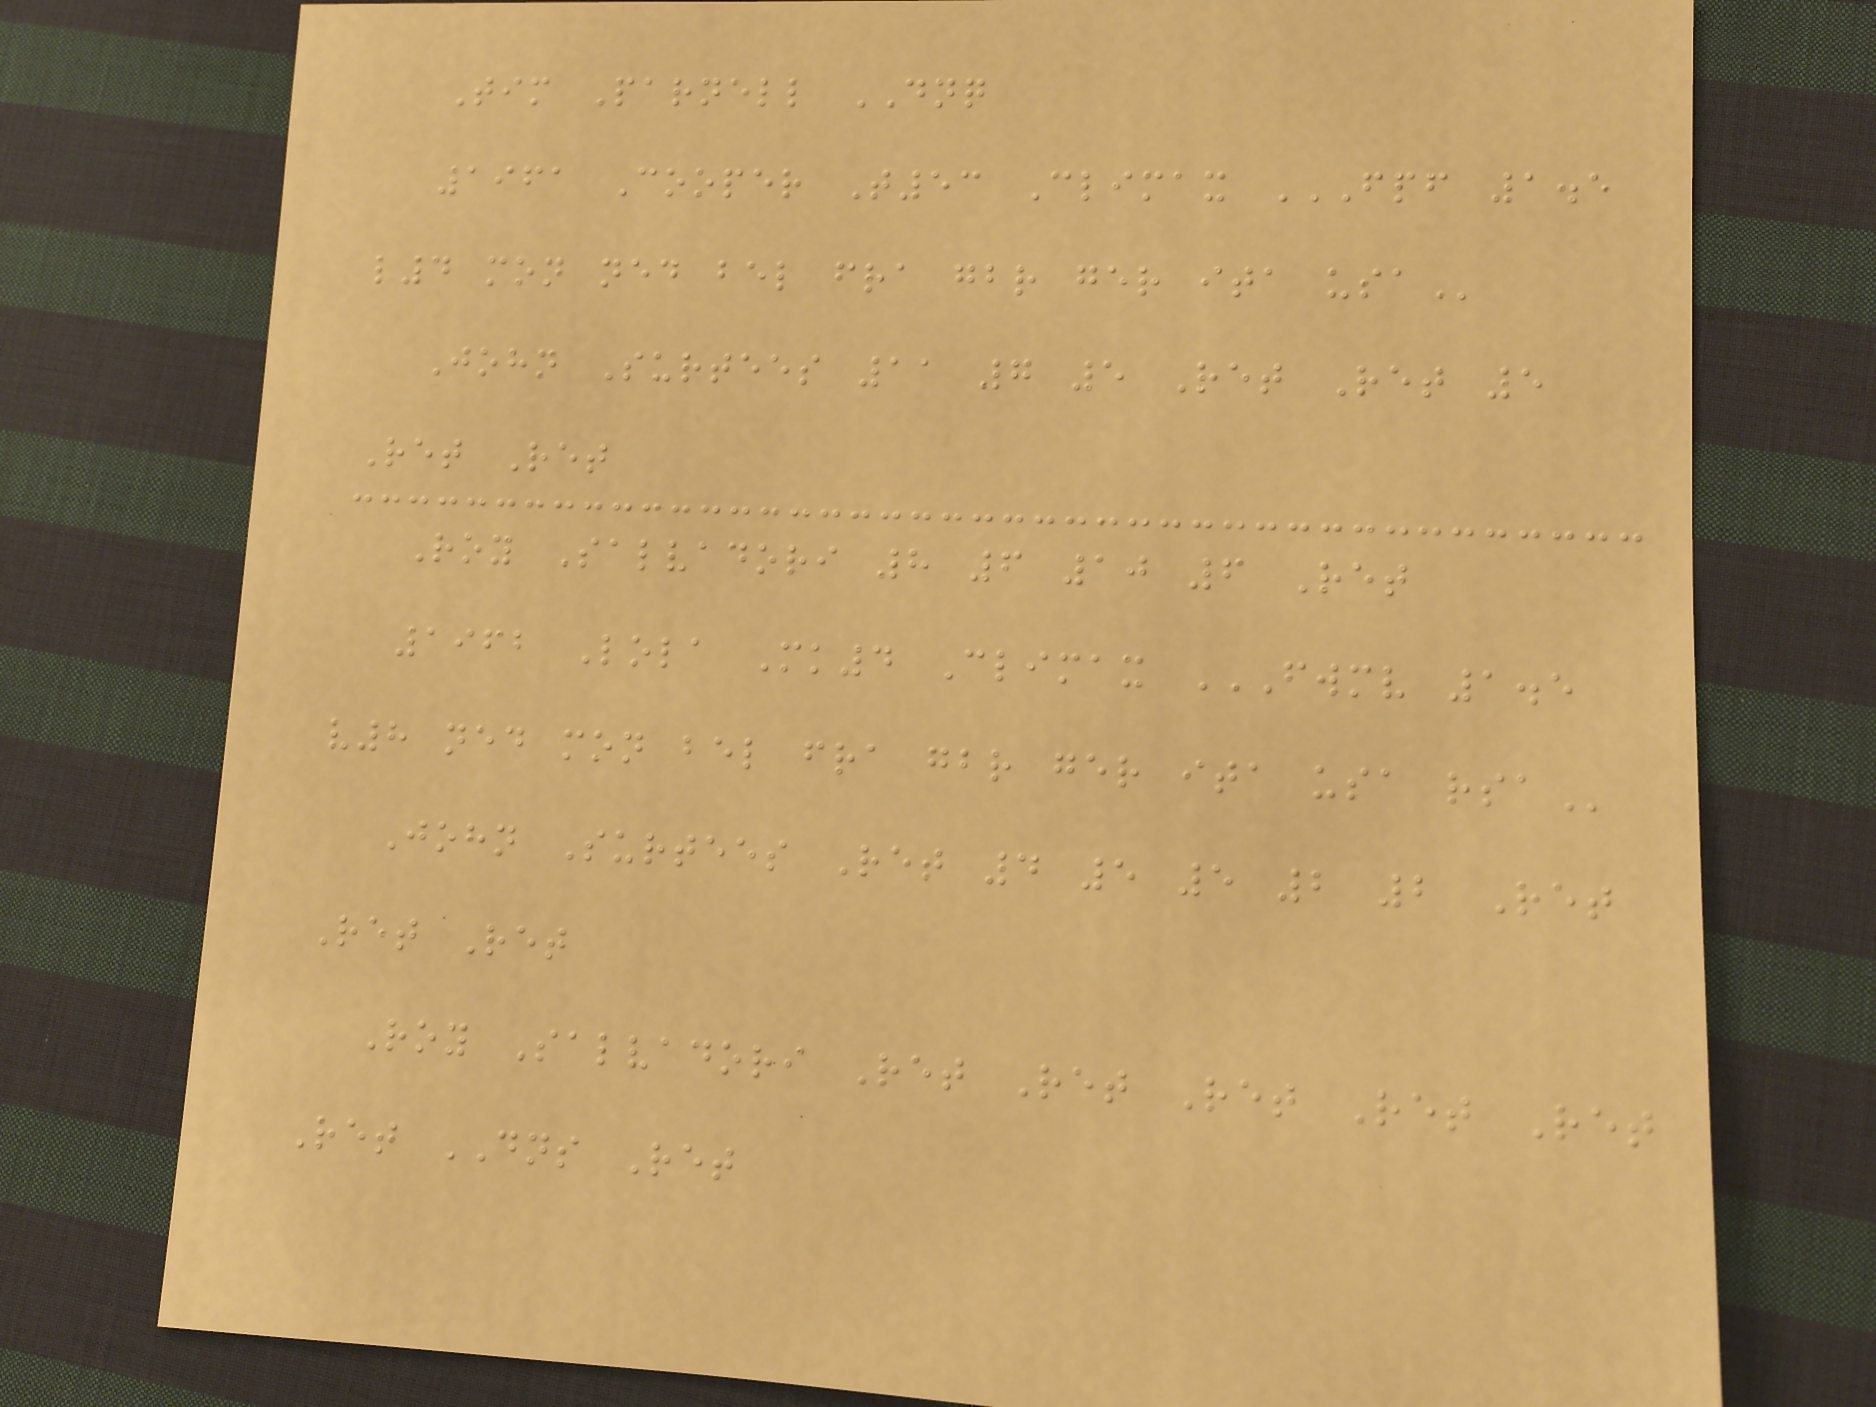Tim Parnell DNQ
1961 Cooper T53 Climax FPF 1.5
L4 MON NED BEL FRA GBR GER ITA USA
John Surtees 11 7 5 Ret Ret 5
Ret Ret
Roy Salvadori 8 6 10 6 Ret
1962 Lola Mk4 Climax FWMV 1.5
V8 NED MON BEL FRA GBR GER ITA USA RSA
John Surtees Ret 4 5 5 2 2 Ret
Ret Ret
Roy Salvadori Ret Ret Ret Ret Ret
Ret DNS Ret
